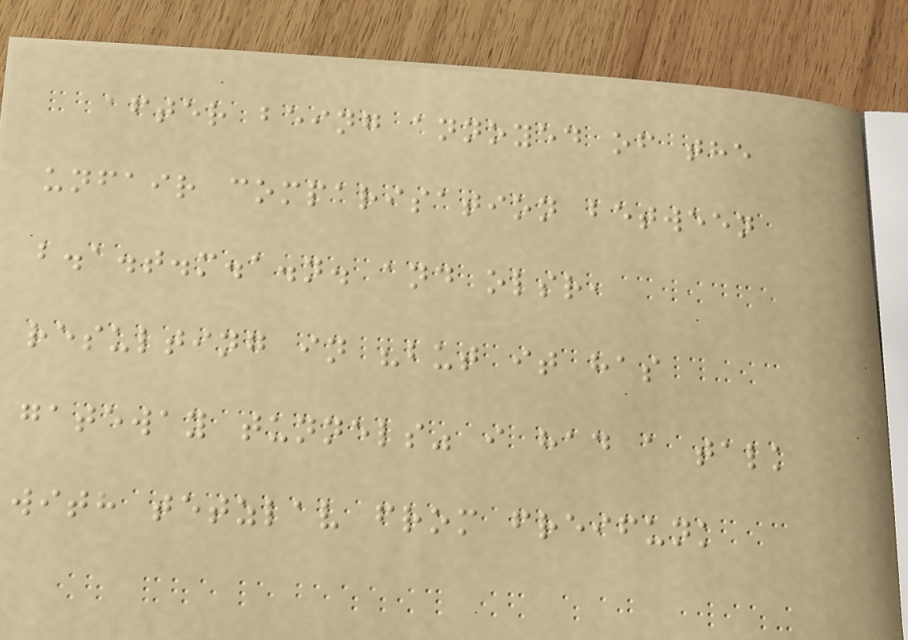after being annoyed of the
unfair comparisation between
b.a.t.m.a.n. and olsr,
resulting in "but it has
gateway tunnels" i had a talk
with tetzlav from freifunk
